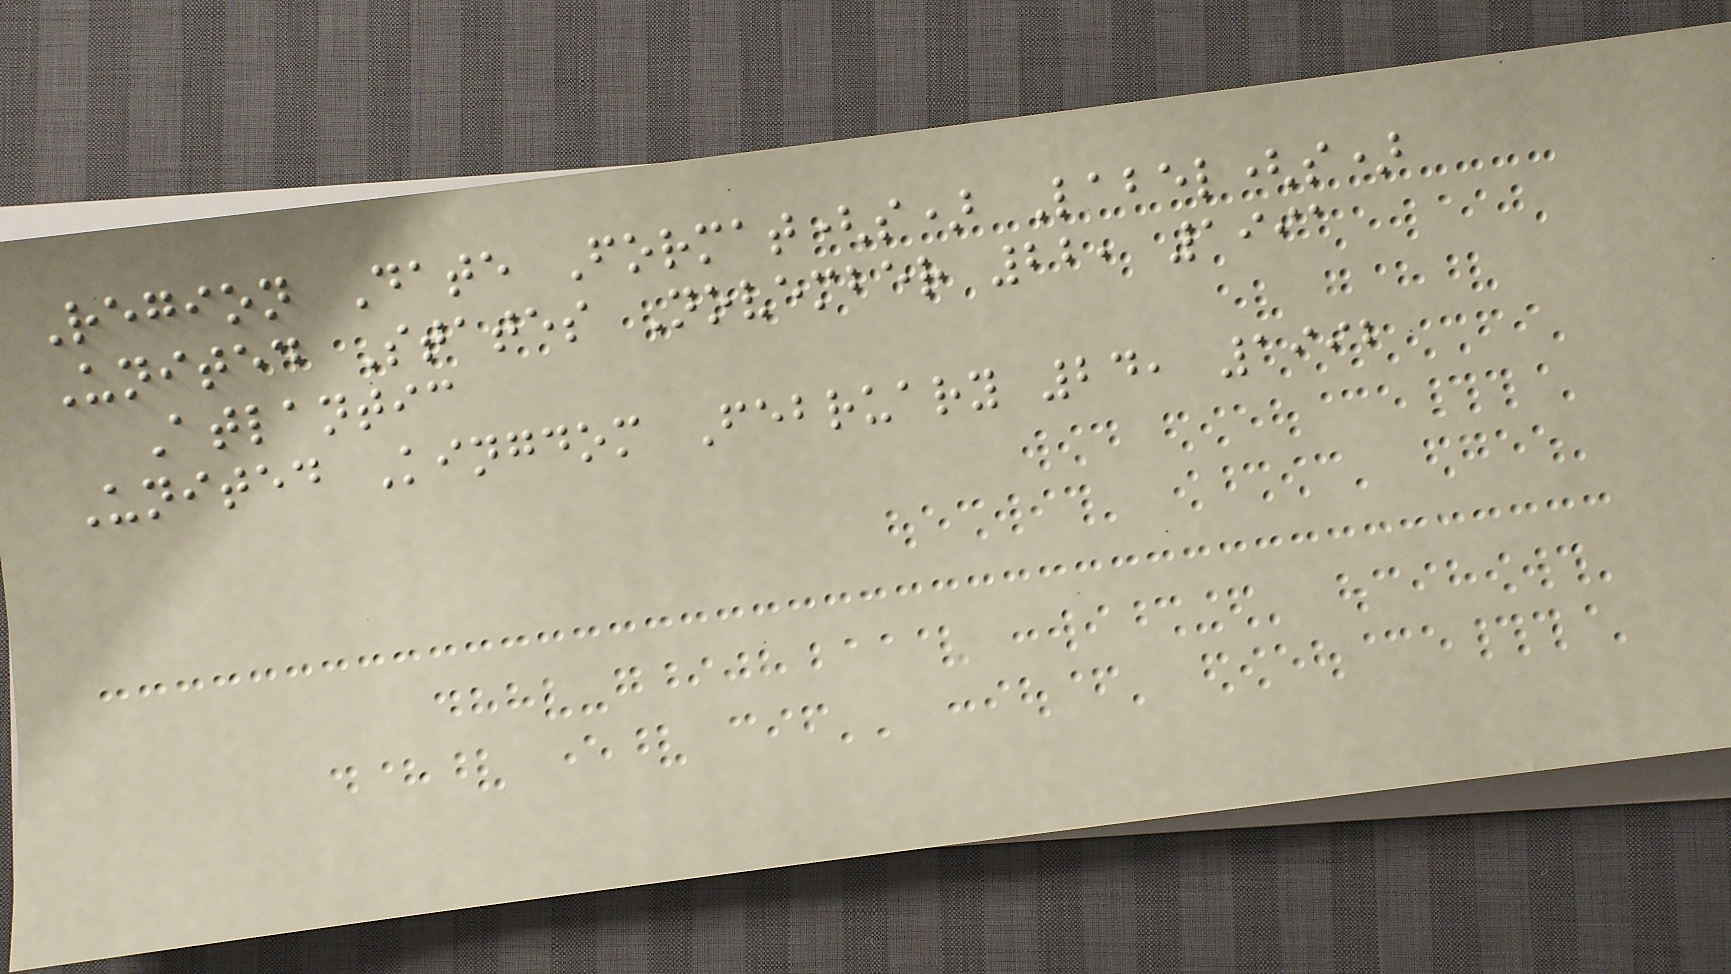Region Date Format(s) Label(s)
United States November 22, 1991
Atlantic
United Kingdom February 24, 1992
